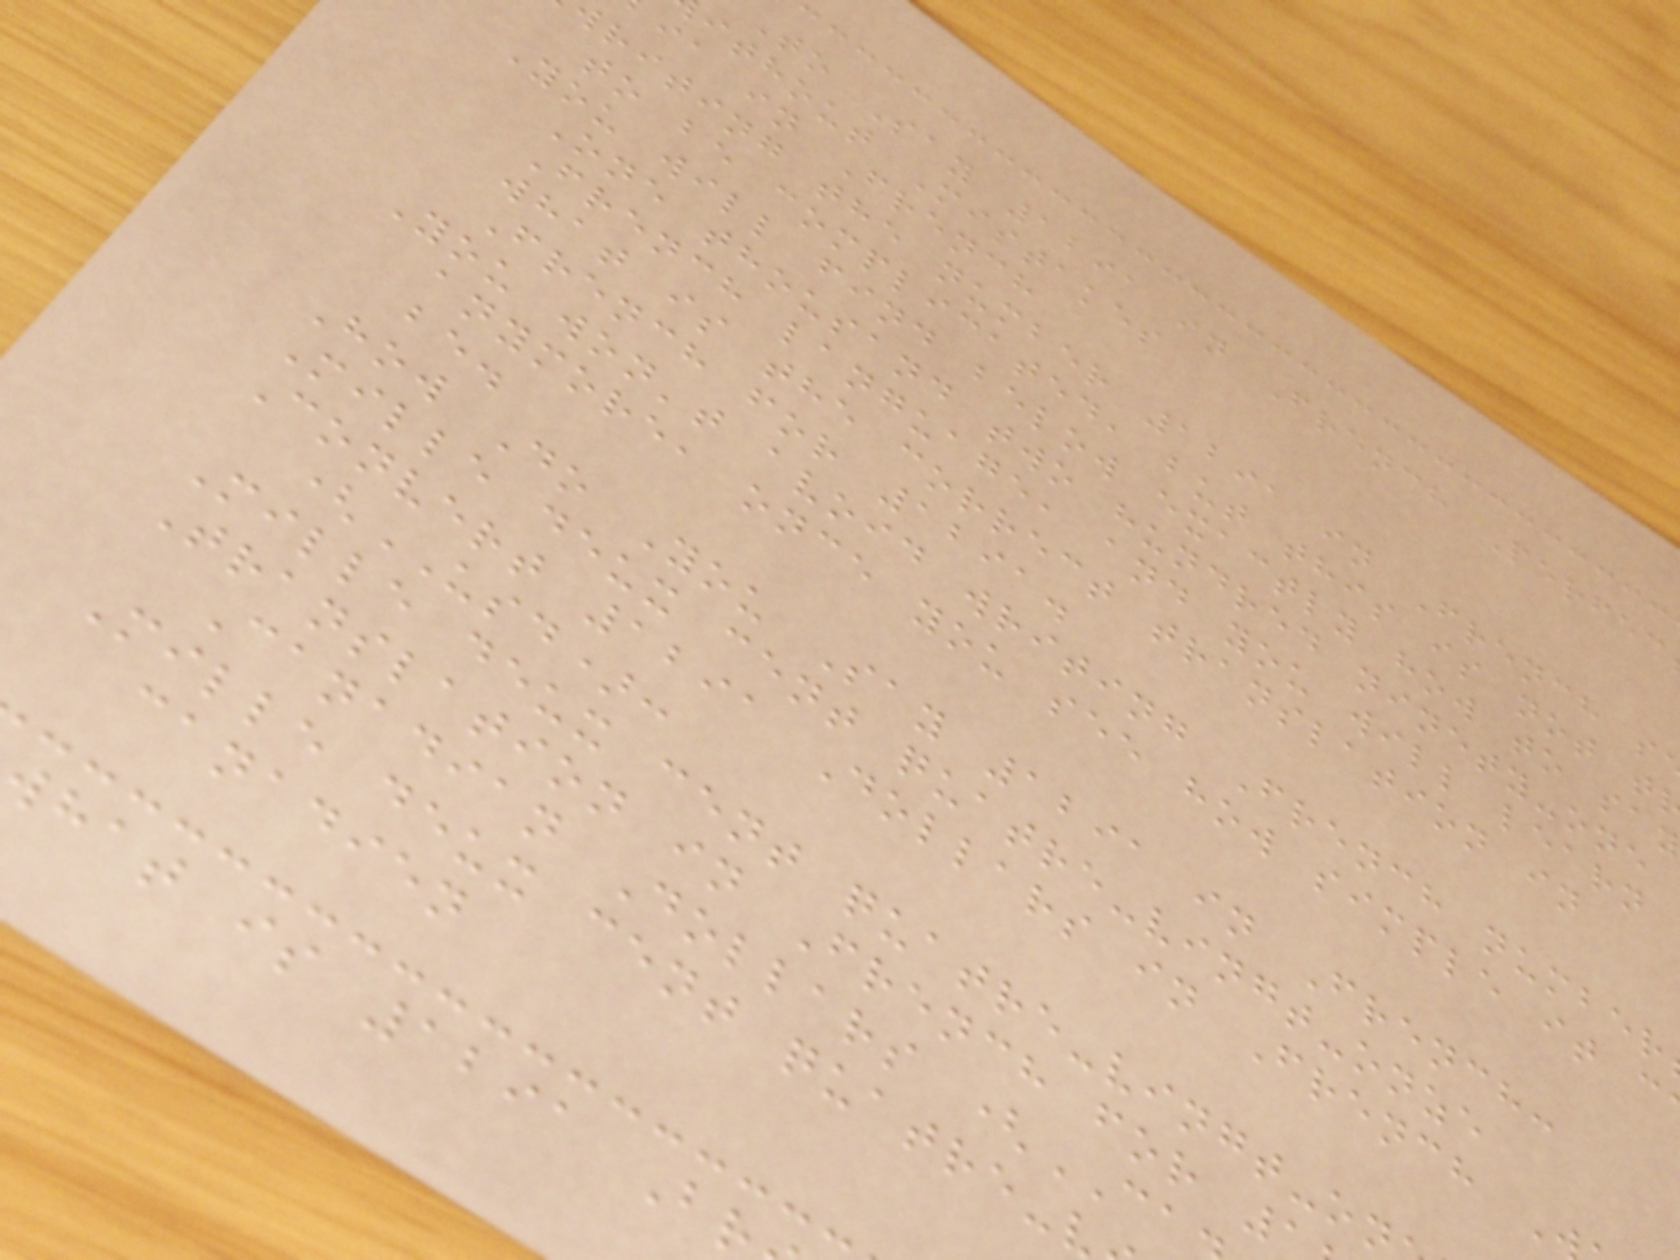To Say 1291 in French Perfec
ithout Mistakes
ia in French
riting the number 1291 in French s
to be complicated, but this is not t
You will find below exactly how to say
One thousand two hundred ninety-one
French language, and you will learn
what is the correct translation in
French for 1291.
You won't avoid writing French number
anymore, once you see how simple it c
be.
How Do You Say 1291 in French:
Mille deux cent quatre-vingt-onze
Convert 1291 Dollars in French
(USD):
Mille deux cent quatre-vingt-on
Translation in French for
Canadian Dollars (CA
Mille deux cent quatre-v
canadien
hat is 1291 Br
